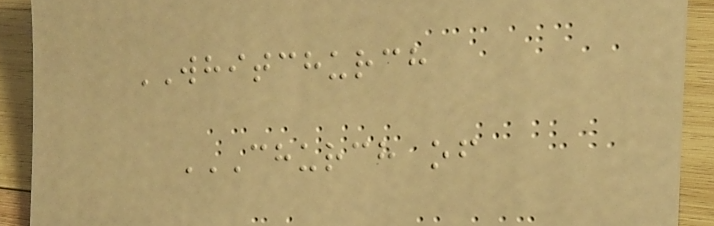WHITCHURCH
CHURCH OF
